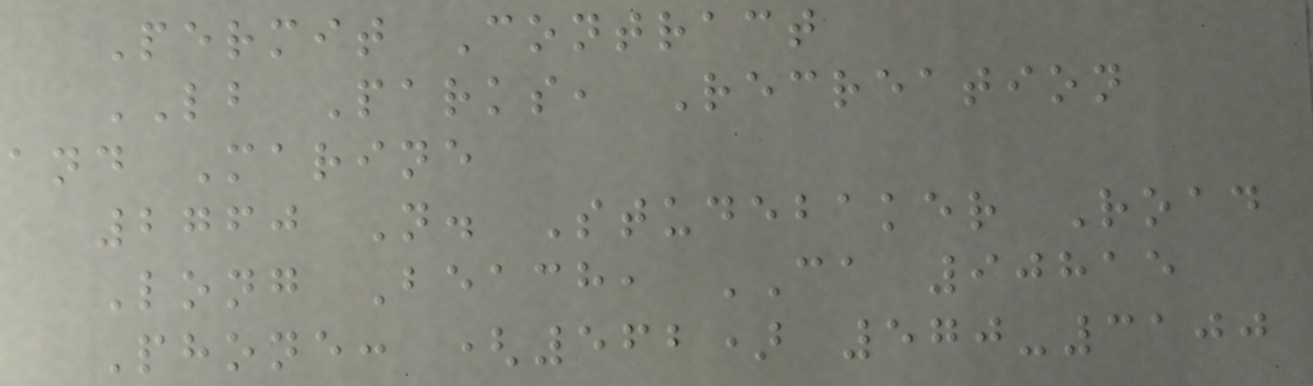Permit Contract
LB Parks, Recreation
and Marine
2760 N. Studebaker Road
Long Beach, CA 90815
Phone: (562) 570-3100
